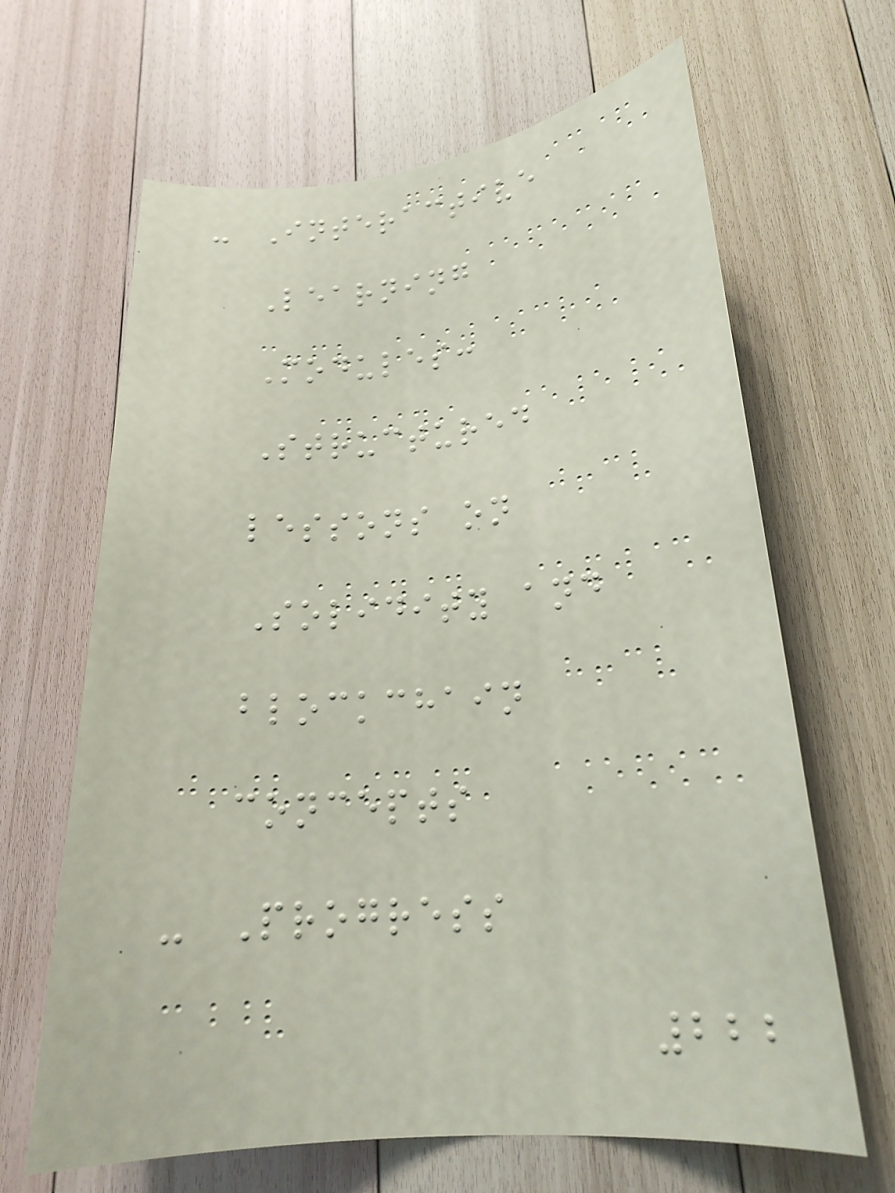- Interactive
Learning
Modules:
Structured
lessons on
Solidity and
blockchain
concepts
- Progress
222
